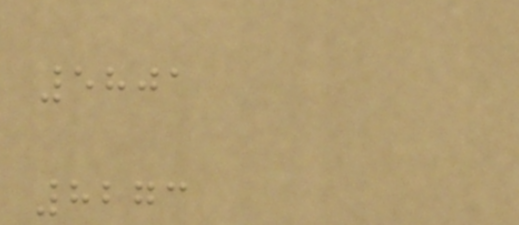5801
8273
